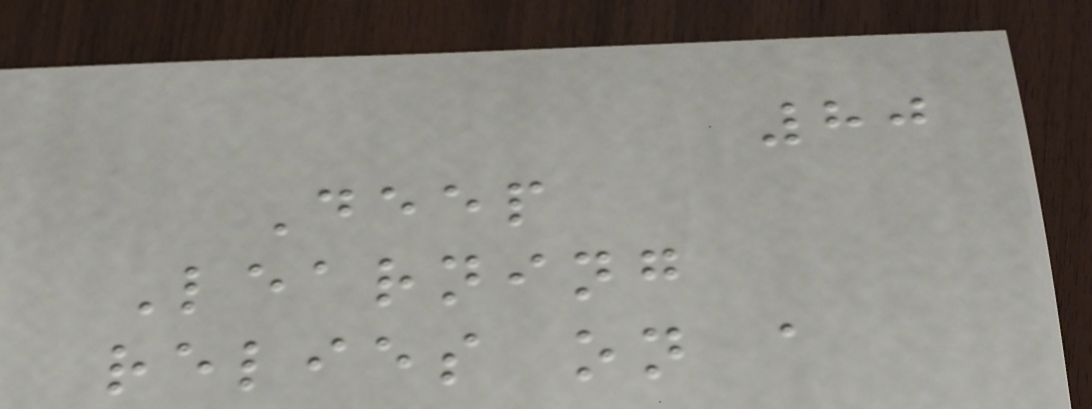80
Deep
Learning
relies on a
